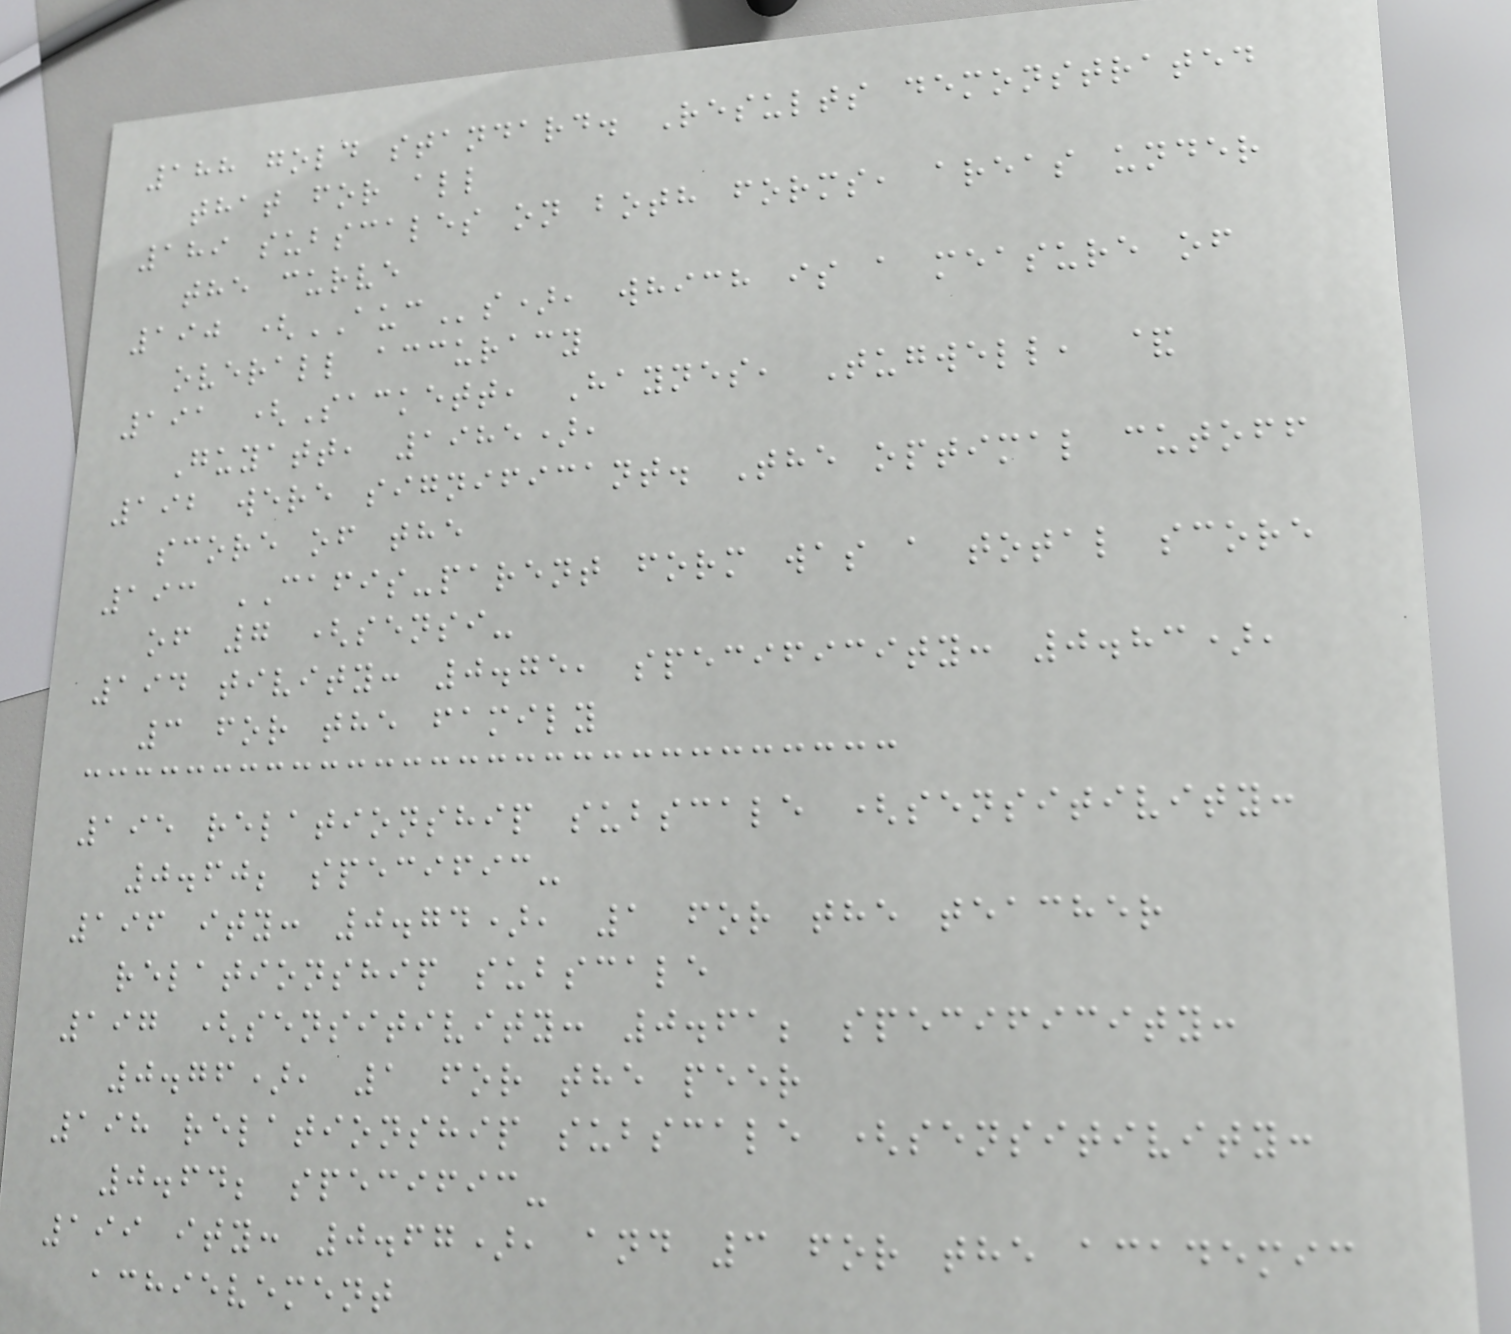188 gold standard. Results demonstrated
that for all
189 subscales on both forms, areas under
the curve
190 (AUCs), which is a measure of
overall accuracy
191 (Sackett, Haynes, Tugwell, &
Guyatt, 1985),
192 were significant. The optimal cutoff
score of the
193 CAFIS-parent form was a total score
of 7 (sensi-
194 tivity: 0.75, specificity: 0.83),
3 for the family
195 relationship subscale (sensitivity:
0.60; specific-
196 ity: 0.74), 1 for the teacher
relationship subscale
197 (sensitivity: 0.61; specificity:
0.76), 1 for the peer
198 relationship subscale (sensitivity:
0.64; specific-
199 ity: 0.67), and 3 for the academic
achievement
